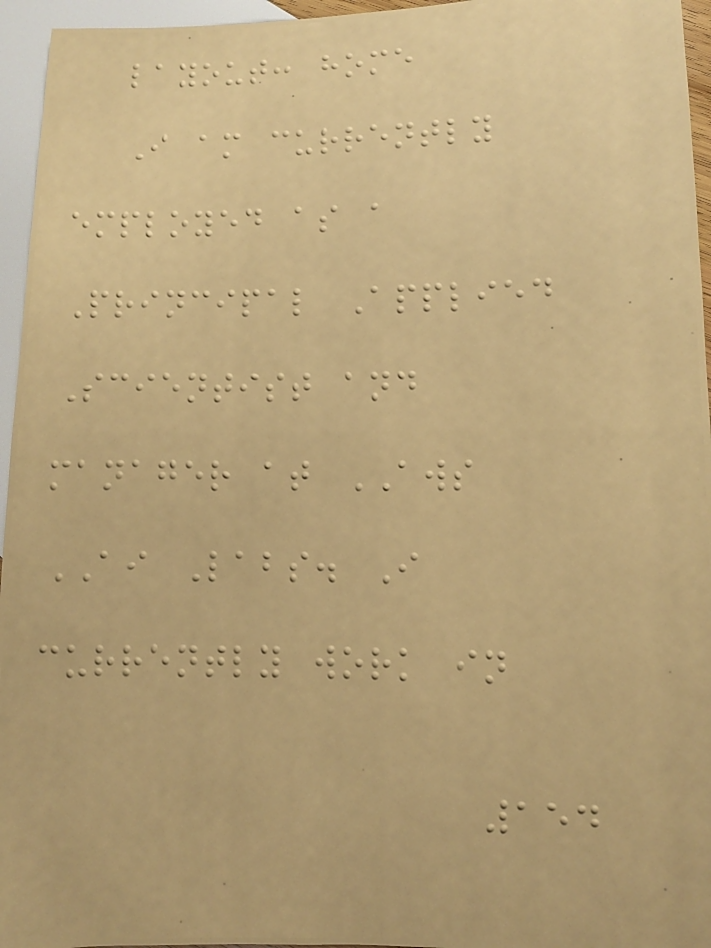layout: home
I am currently
employed as a
Principal Applied
Scientist and
manager at AWS
AI Labs. I
currently work in
154
